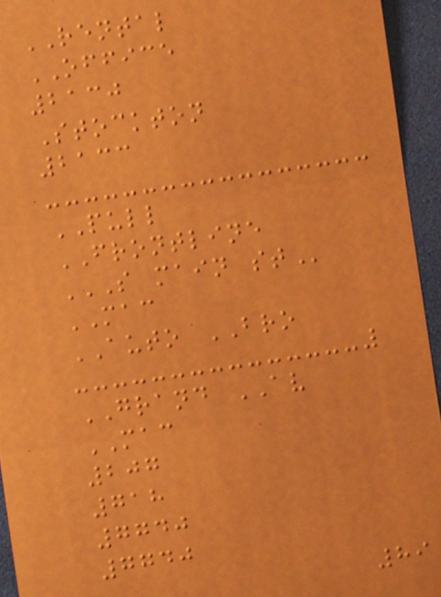RENTAL
OFFICE
2130
Stockton
2133
PULL
FRONTLINE
S MAIN ST
MAC
AUTO BRO
GRAND AV
MAC
207
718
7740
7740
89
